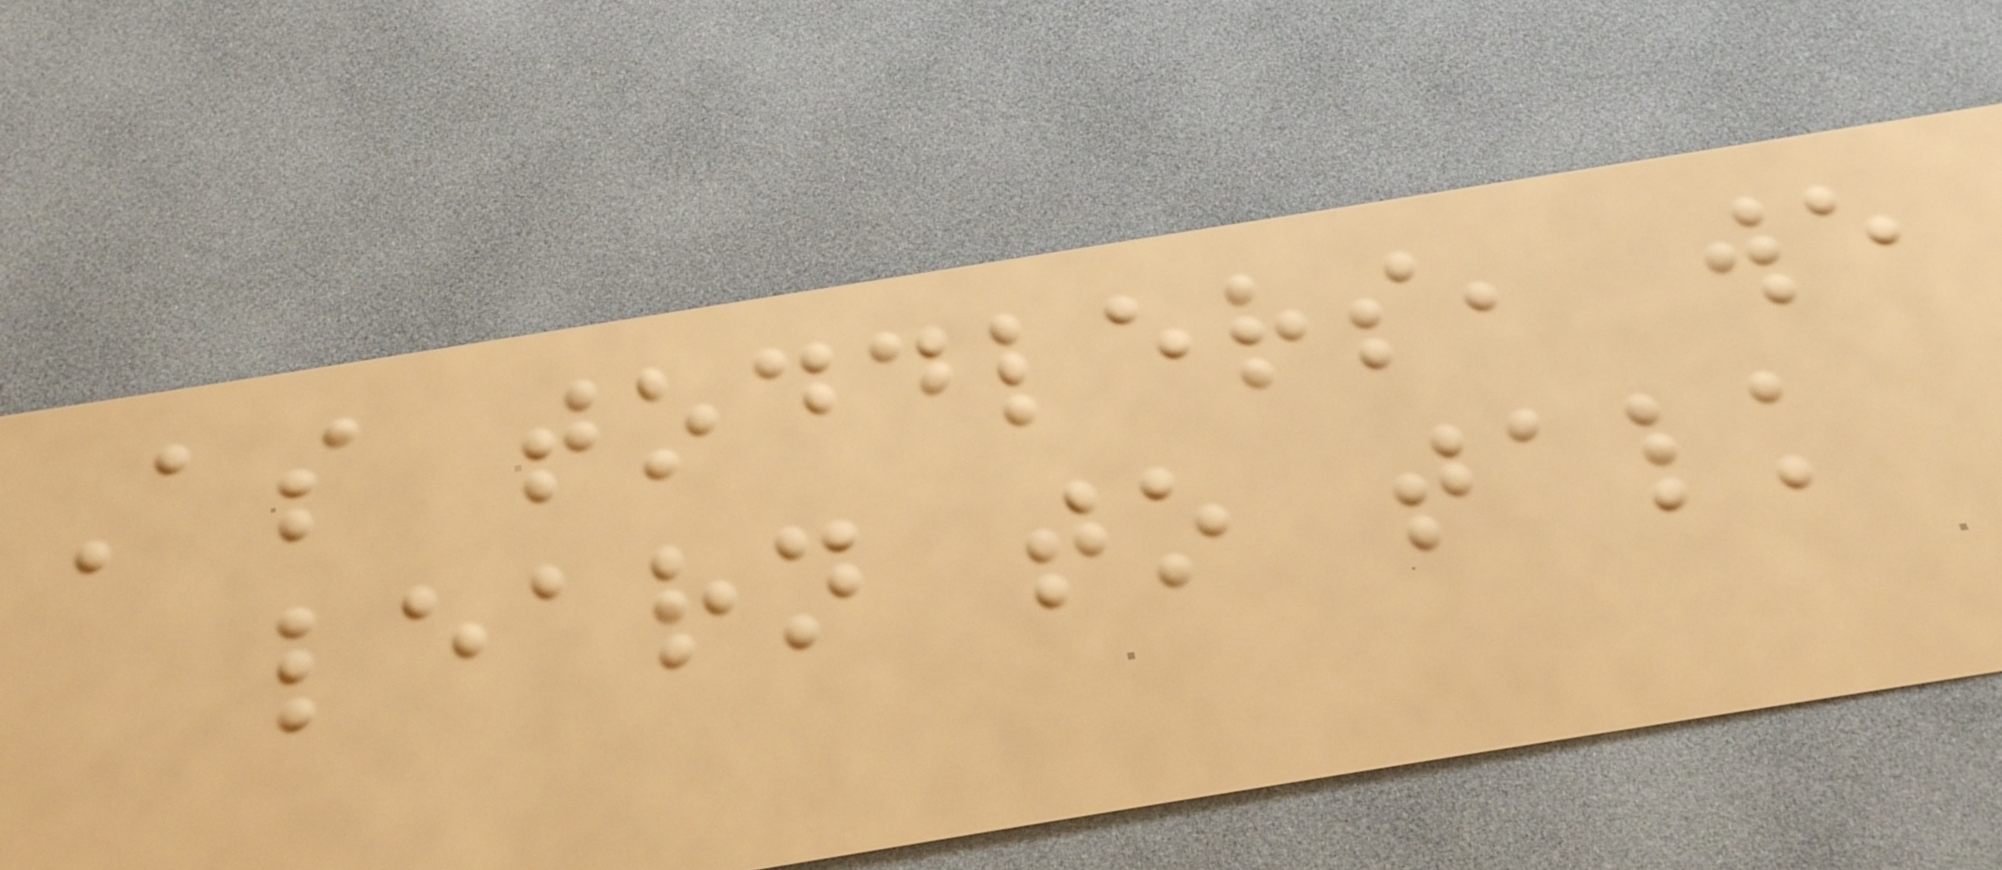As toddlers, we
learn to talk
